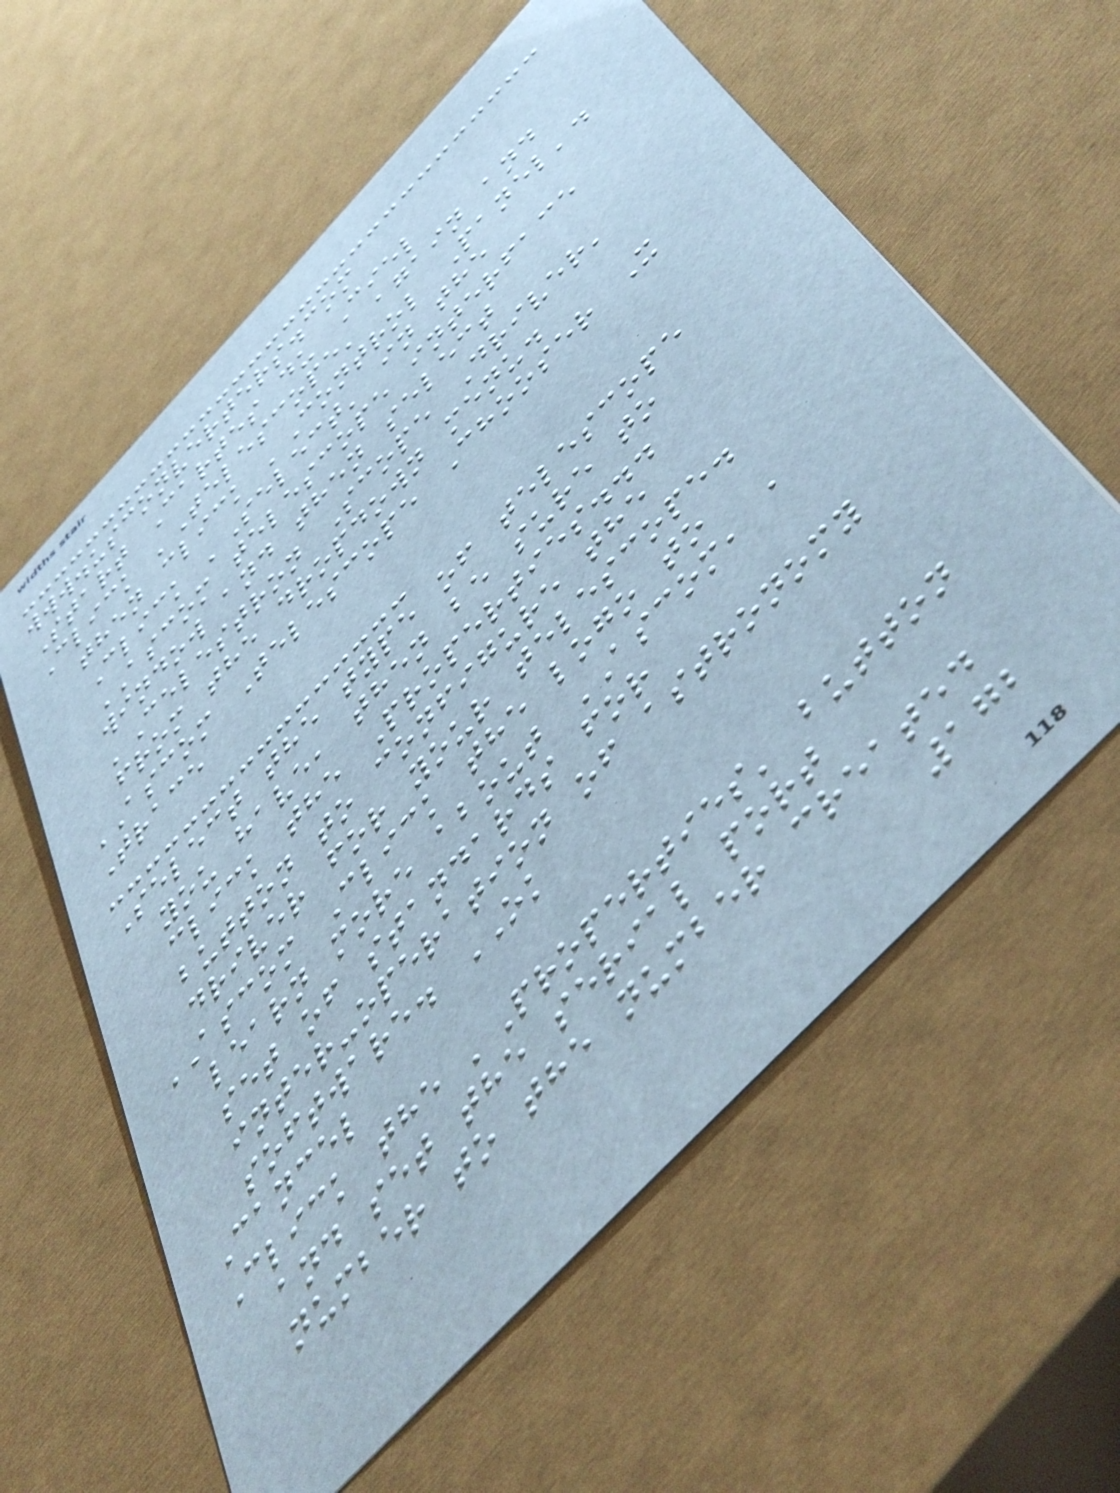www.usconverters.com
Start Cartes du Ciel
Click 'Telescope' again and
then click 'Control Panel'.
Click 'Select' in the
ASCOM telescope interface
window and then select
'Celestron Scope Driver'
from the dropdown menu.
ASCOM Telescope Chooser X
Trace
Select the type of telescope
you have, then be sure to
click the Properties...
button to configure the
driver for your telescope.
ASCOM Click the logo to
learn more about ASCOM, a
set of standards for
inter-operation of astronomy
software. OK
Cancel
Click the 'Properties' button
and set the serial port
number to the number created
172
